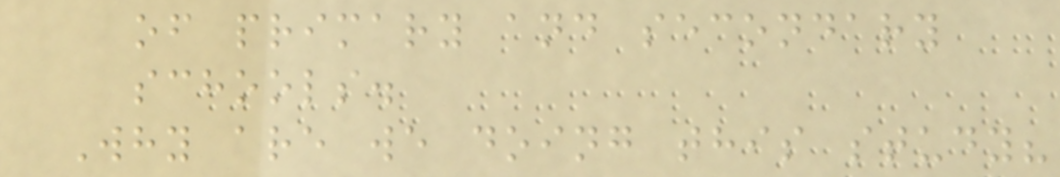of primary and secondary
schools.
Why are we doing this study?
